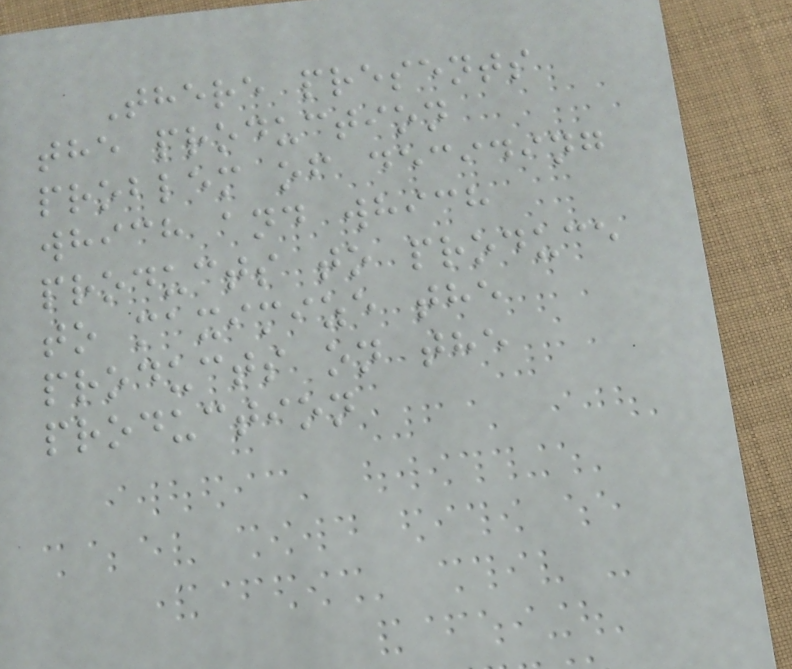There presents
the production
problem of deciding
which and which
products to produce
to maximize the
products on the
production
